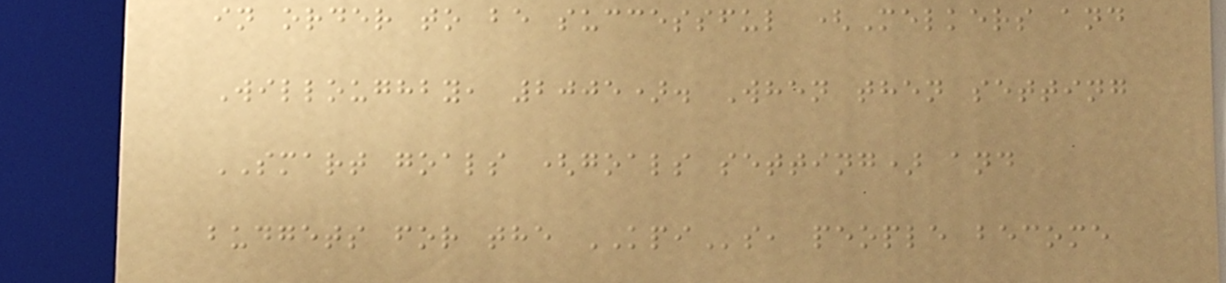in order to be successful (Melkers and
Willoughby, 2005). When then setting
SMART goals (goals setting) and
budgets for the KPIs, people become
